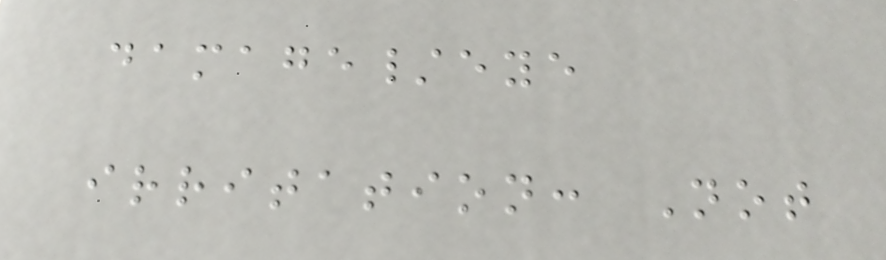damage/eye
irritation: Not
